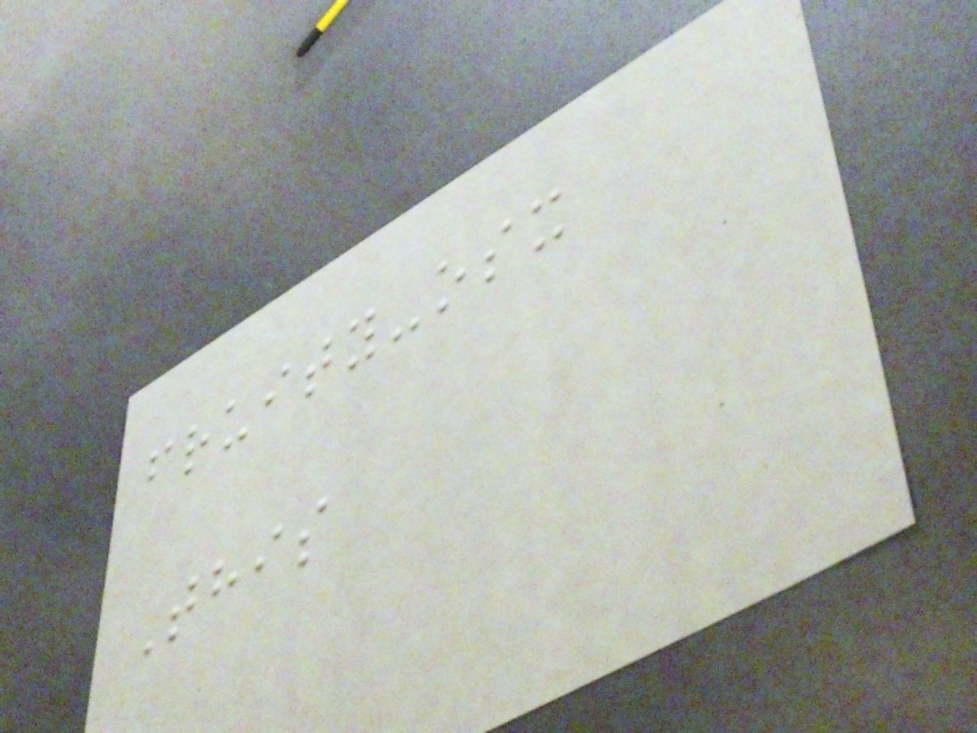fruity-osx
This
